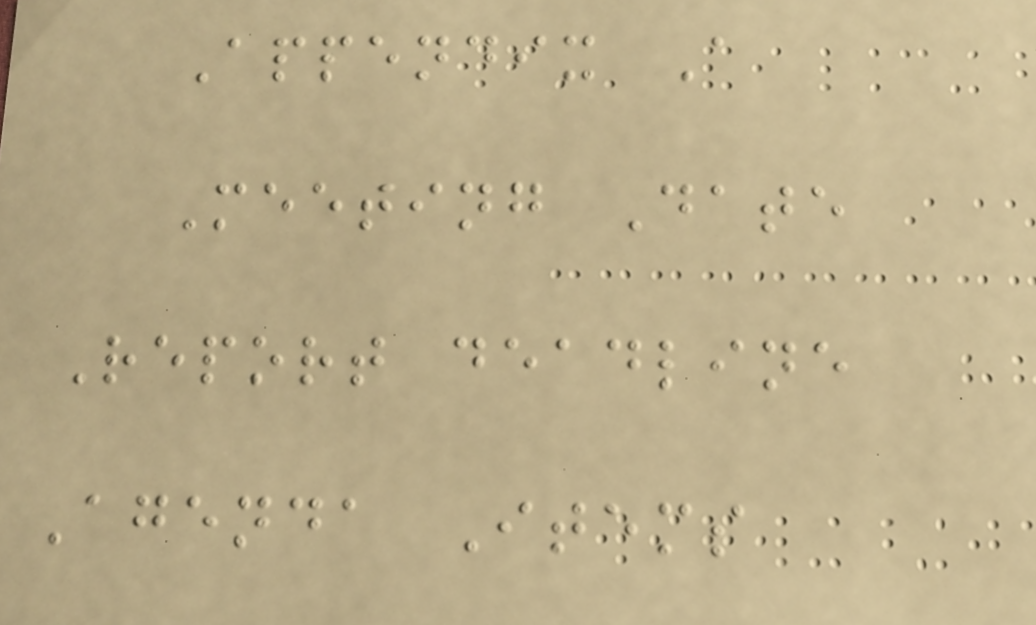Appendix A
Meeting Date
Report deadline
Agenda Items
